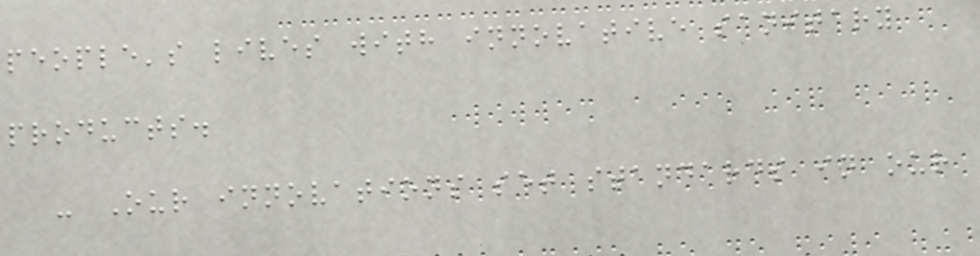people's lives with innovative sanitary
products.
- Our innovations set standards in our
